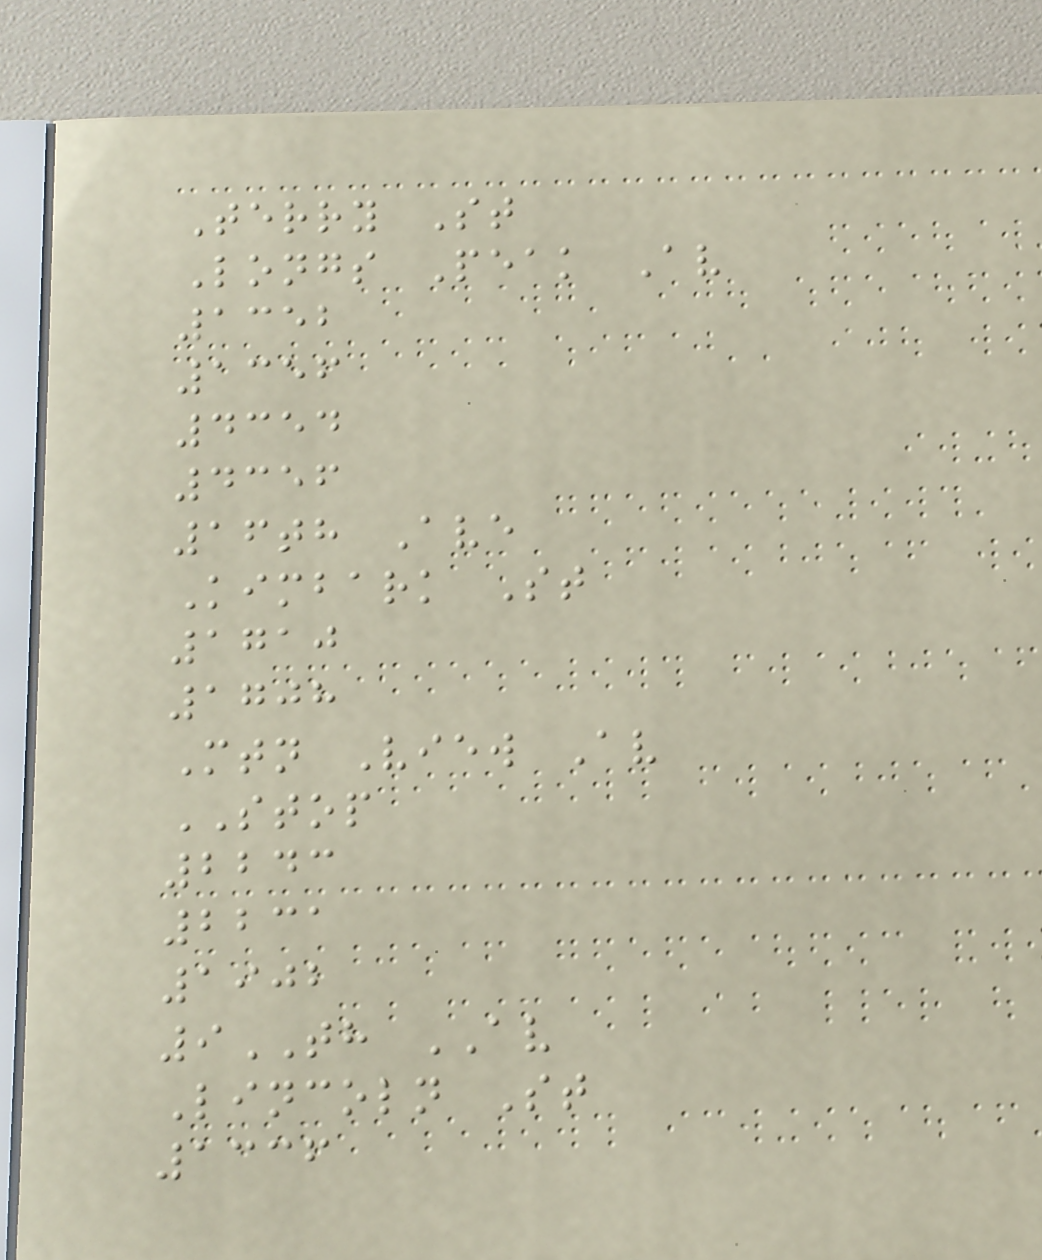Terry St
Longs Peak Av
1352
1356
4354
4356
16th Ave
Kimbark St
1710
1708
Mtn View Av
STOP
2243
2231
1902
9TH AV
Lincoln St
1336
